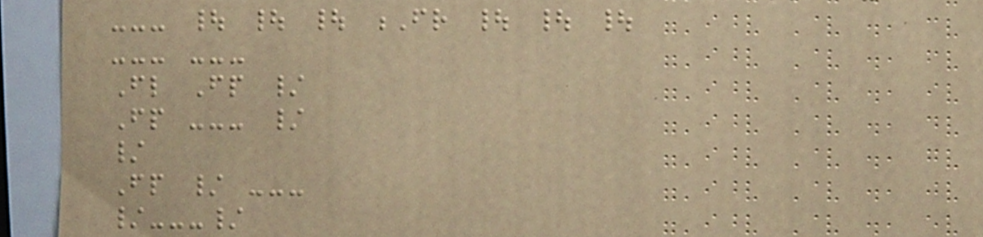--- | | | Fr | | |
--- ---
Fl Fp /
Fp --- /
/
Fp / ---
/---/
